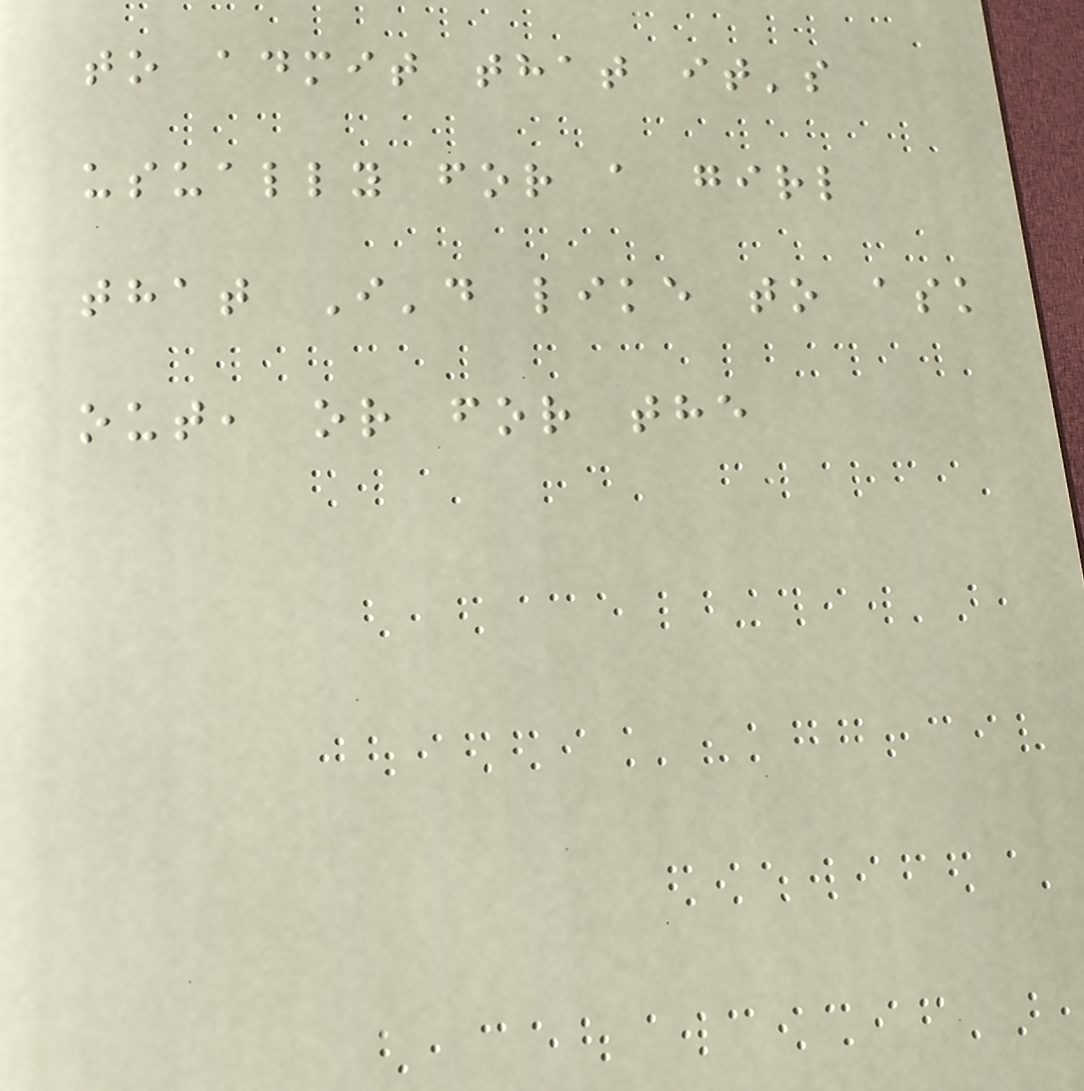to admit that it's
usually for a girl
that I'd like to ask
out, or for the
